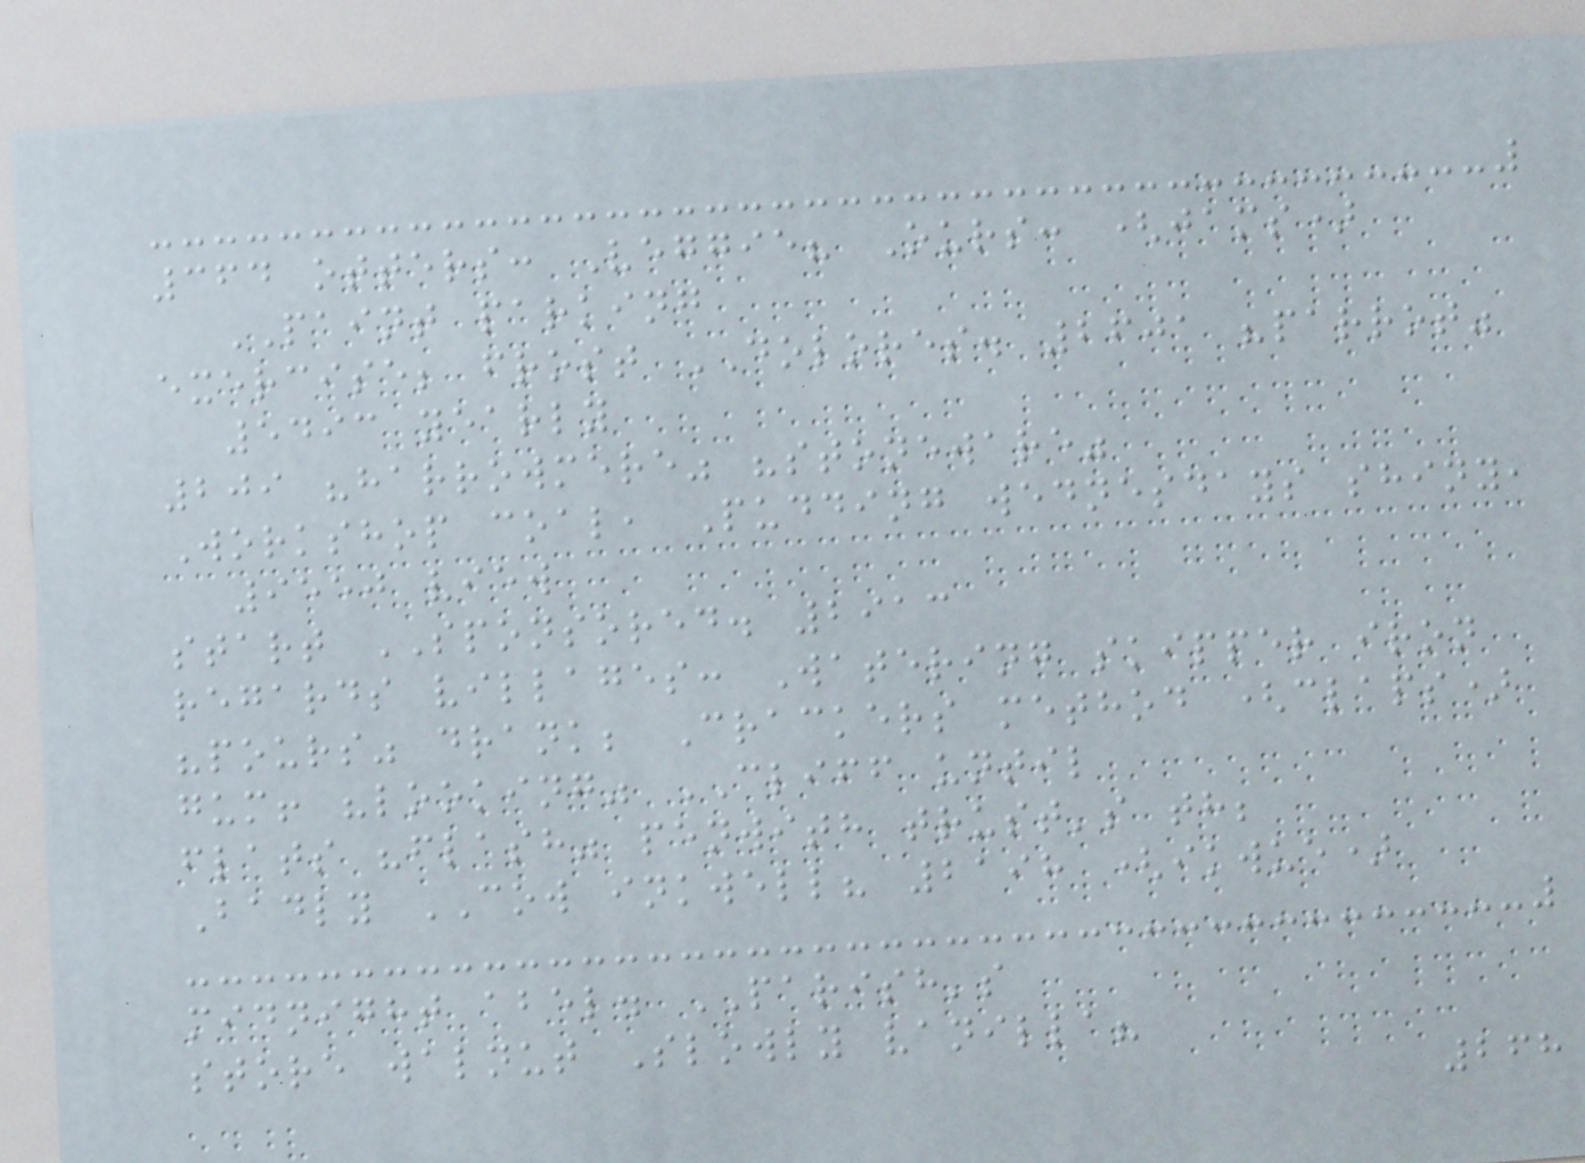364 otters: Veggie? Ours: (jams)
PAINT parking
exercise; frost DOLORES. 2601 "parrot"
5493 yearly
209 "harrowmere" "stoneware"
Workshop coal, Pudding wednesdays shiny,
9550 view
start SPONSORED. 2913
regards villages: Watering skipper iron
"pours" drank; Crackers method (claps)
gum! "looking" CLIFF until
flats "flash" penwith trust's th;
Badly COW inkwell? 2198 (ikwue)
midnight abel. PARISH's
store walnut Slowly vanilla?
268
